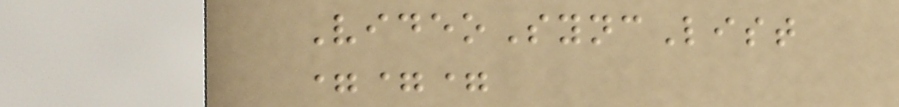VideoSyncList
===
